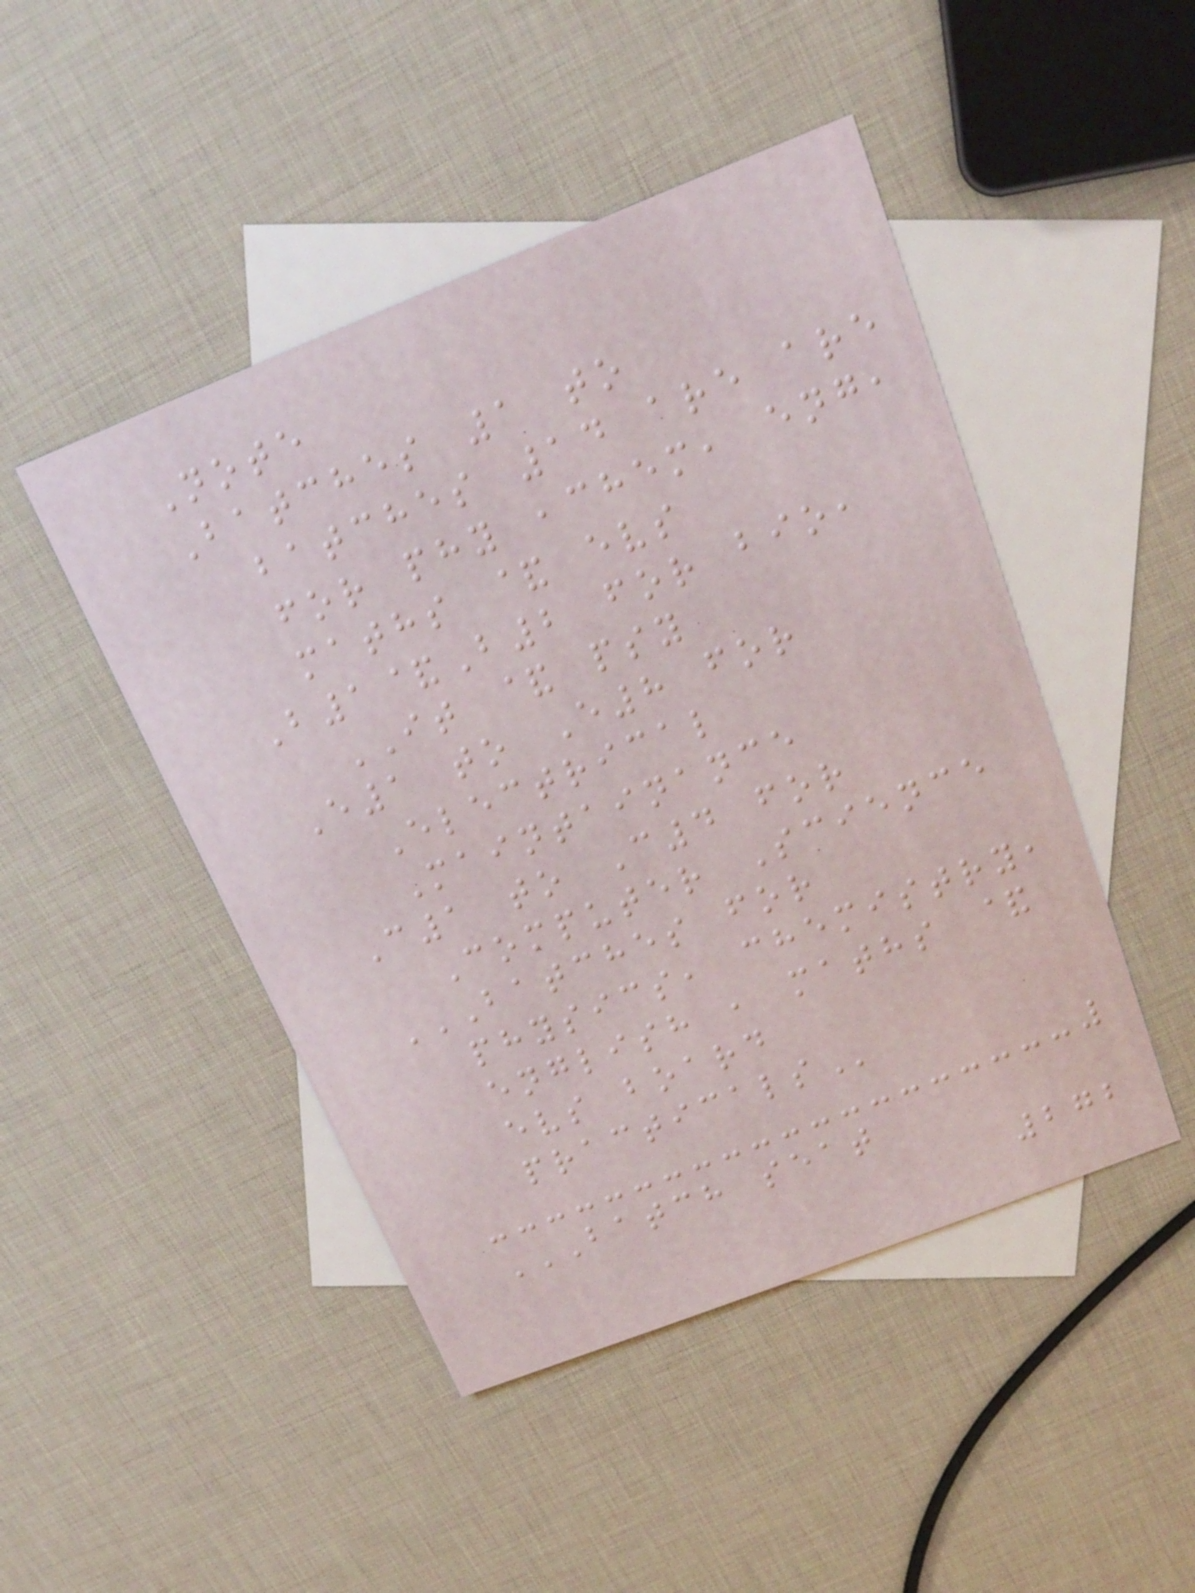Note
Batches 1 to
batches 14 are are
for phy ,chem, eng,
maths & evs
B1&B2 for bio,
IT & psy
E1 to E8 for
Electrical
Maintainance
C1 to C4 for
Computer Science
BATCHES FOR
PHYSICS, CHEMISTRY,
ENGLISH , MATHS &
EVS BOARD
PRACTICALS
BATCH SEAT
272
